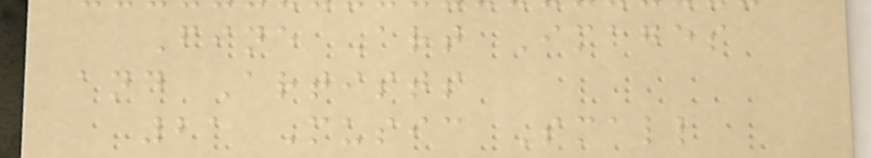Fine Art Images
and Artists
21 Music Small
